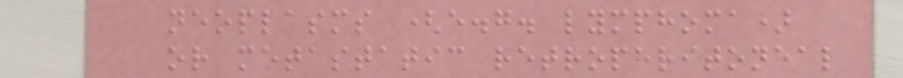neoplasms (e.g. lymphoma)
or metastatic retroperitoneal
